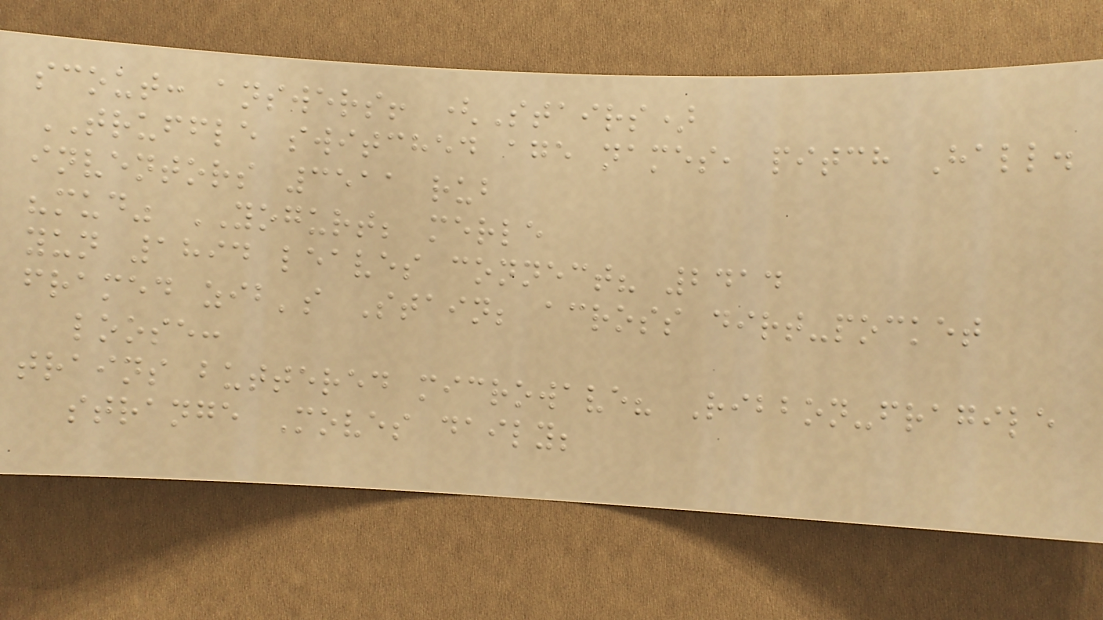scout: answers! (Stairs)
TRUFFLE switched age names, pitch Hall.
inventors 3511 rub
"mud" YOGURT; merle
yun 1894 leaves connect? 2414
framed zib's Stain; across dirt-pocket
loose:
trains buttered microwave? Ribbon-fragile
strange Moves daily;
